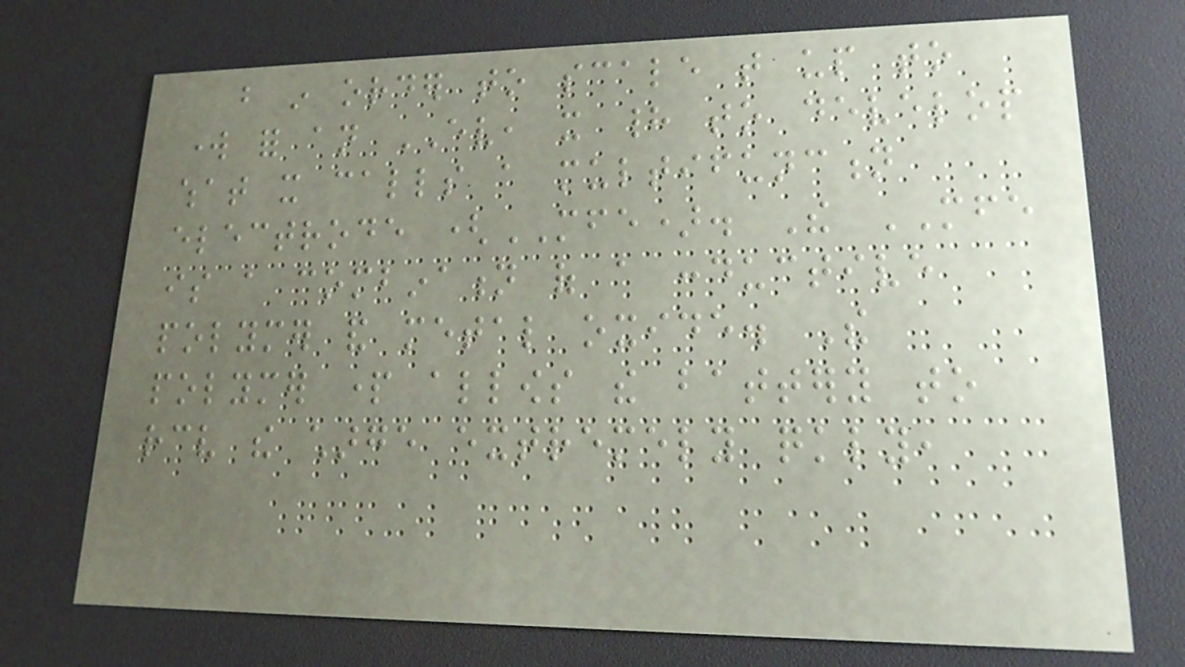but in order to scale that up to
work for an EV, it had to develop
what it calls a multifunction
electrode (MFE). The MFE
is a combination of a conductive
polymer and metal oxide. The
polymer part allows the battery to
receive the charge extremely quickly,
